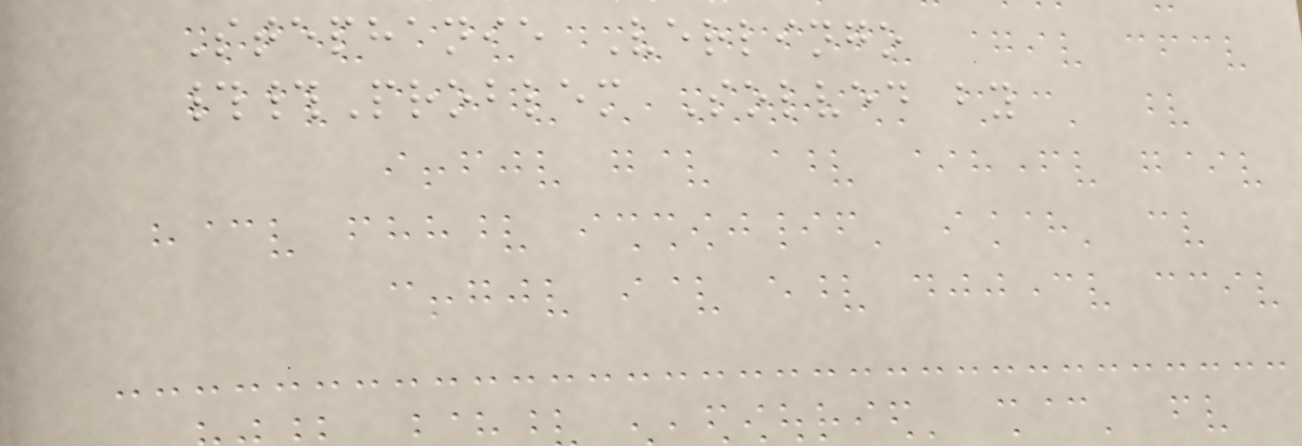Stephanie Verlingo
##Problem Solved by
